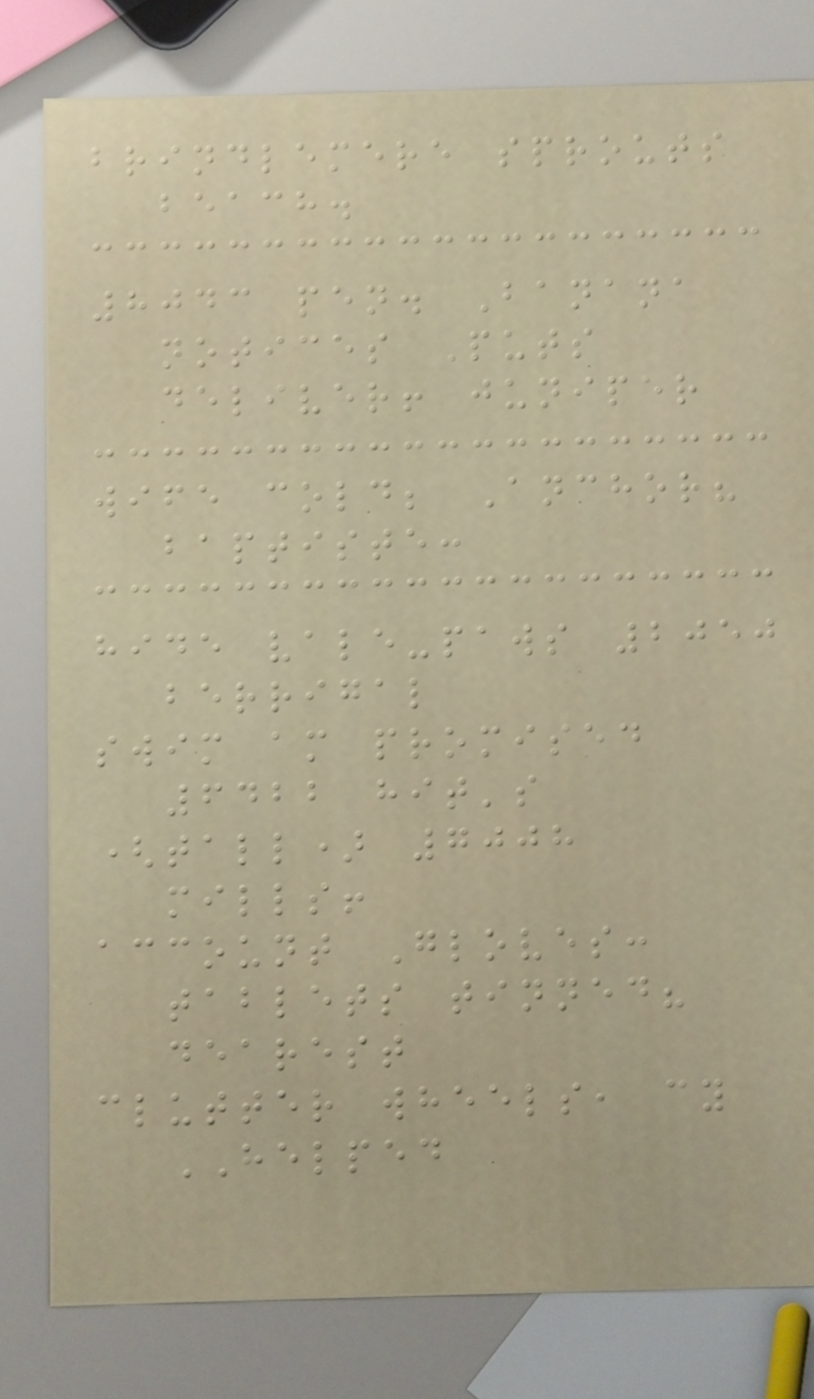brindlemere sprouts
beach.
8043 pen. Banana
notices Puts
deliver! juniper
wife cold; Anchor?
baptiste:
hide vale-paws 2050
berrigal
swim am promised
6422 hit's
(tall) 7008
mills!
account Gloves:
tablets tinned?
dearest
clutter wheels, cy
HELPED
